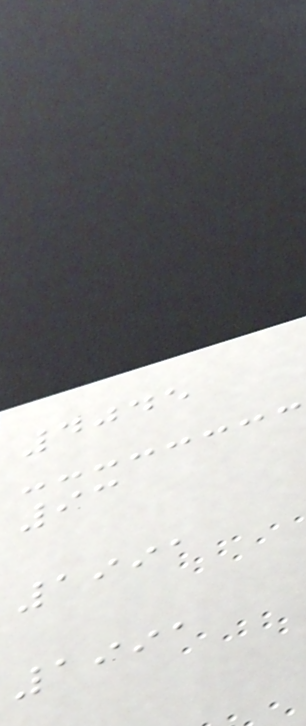4045
93
1991
1991
